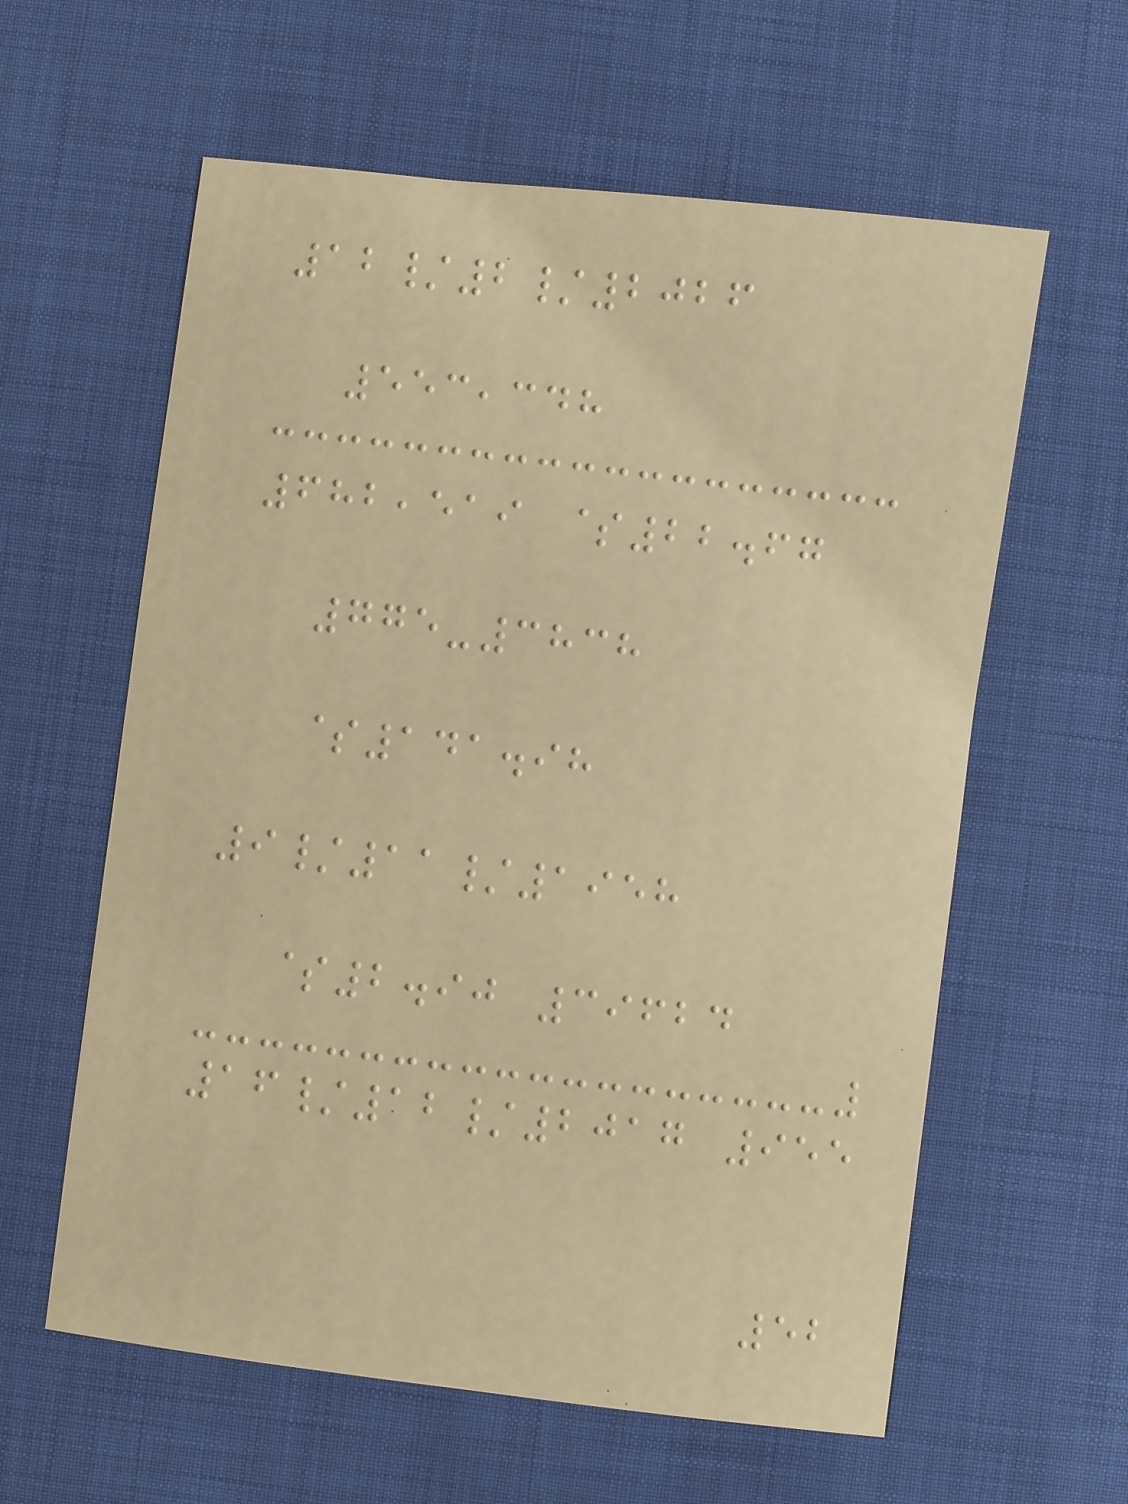12/2/2026
553,348
682,519 $22.67
775-3838
$141.98
9/11/1958
$2.90 39624
16/12/2017 955
52
